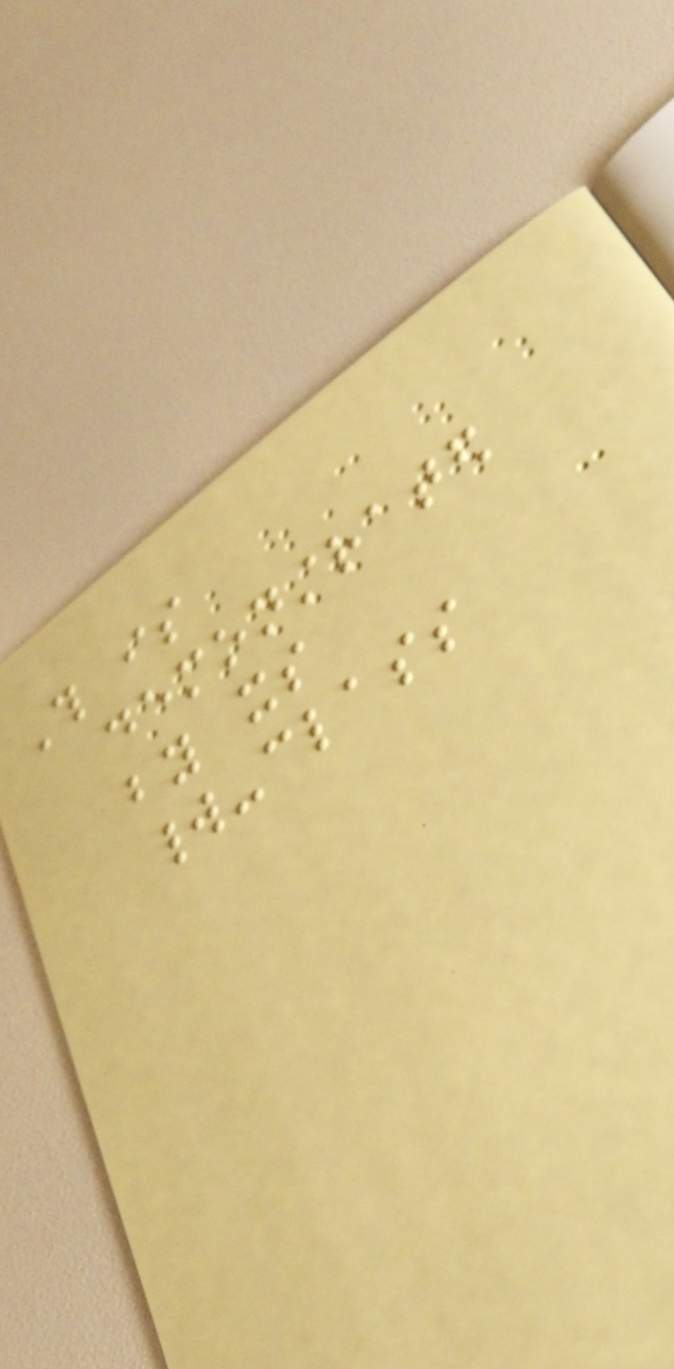This is
demonstrated
by its
world-class
